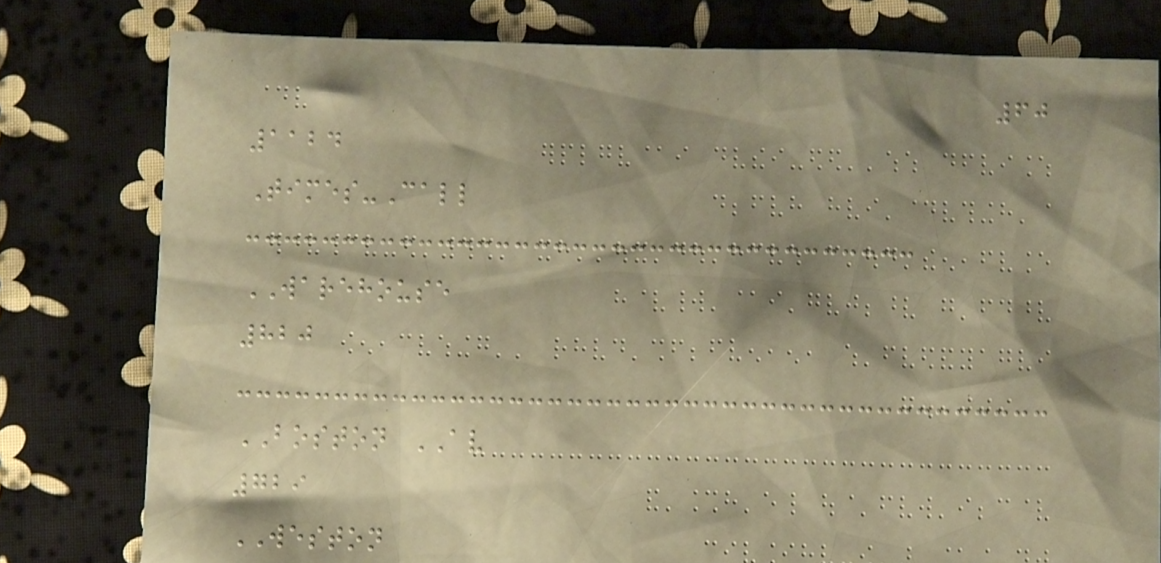60
1124
Times-Call
WAREHOUSE
820
BOSTON AV
729
WESTON
